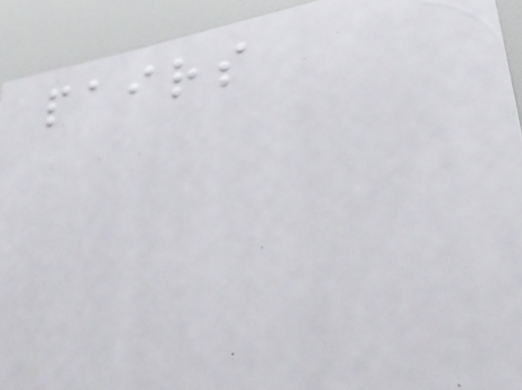pairs
